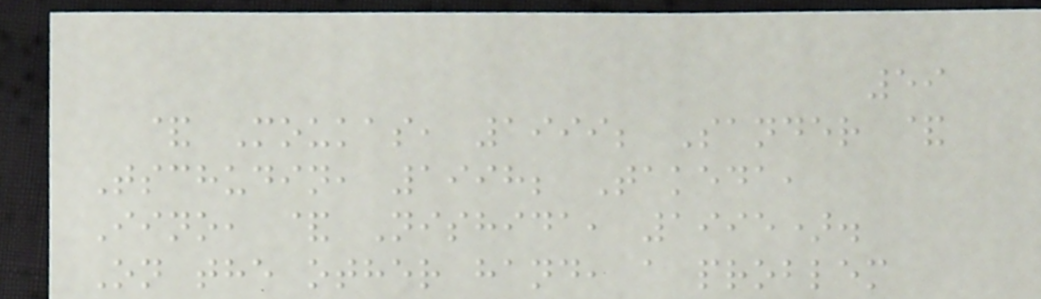59
& Moukas, 1999; Sander &
Tschudin, 1998; Takeda,
Iino, & Nishida, 1995).
On the other hand, a problem
